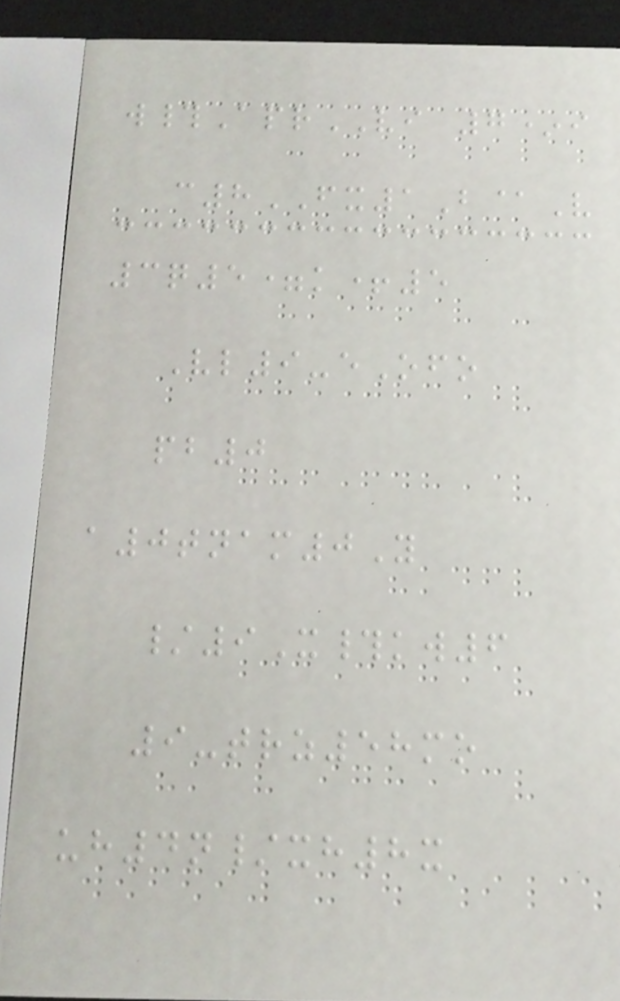w#AprVI 7*i
c8FX1B@V
3q5=k+5
Vl9-eOfo
pb0
a0tnam0Y
/9X#kw6
9-trz58mo
uh4n/xh8x
